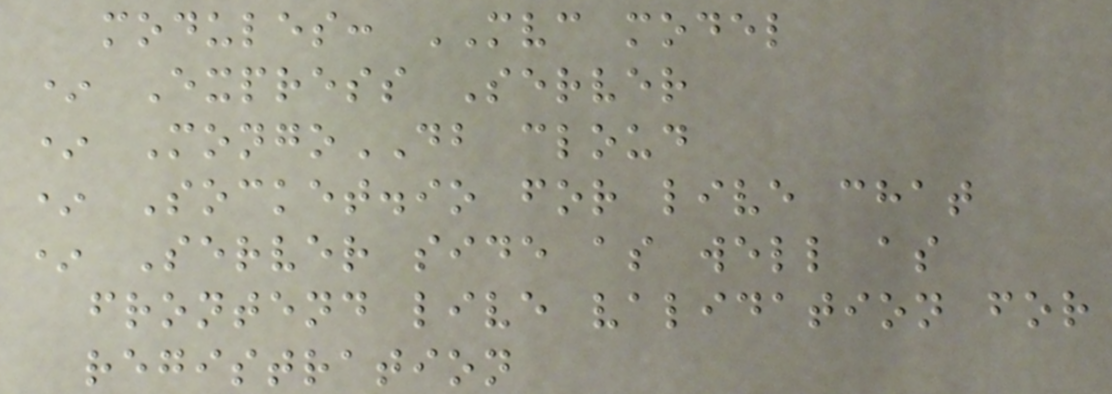modules: MVC model
* Express Server
* MongoDB cloud
* Socket.io for live chat
* Server side as well as
frontend live validation for
registration
